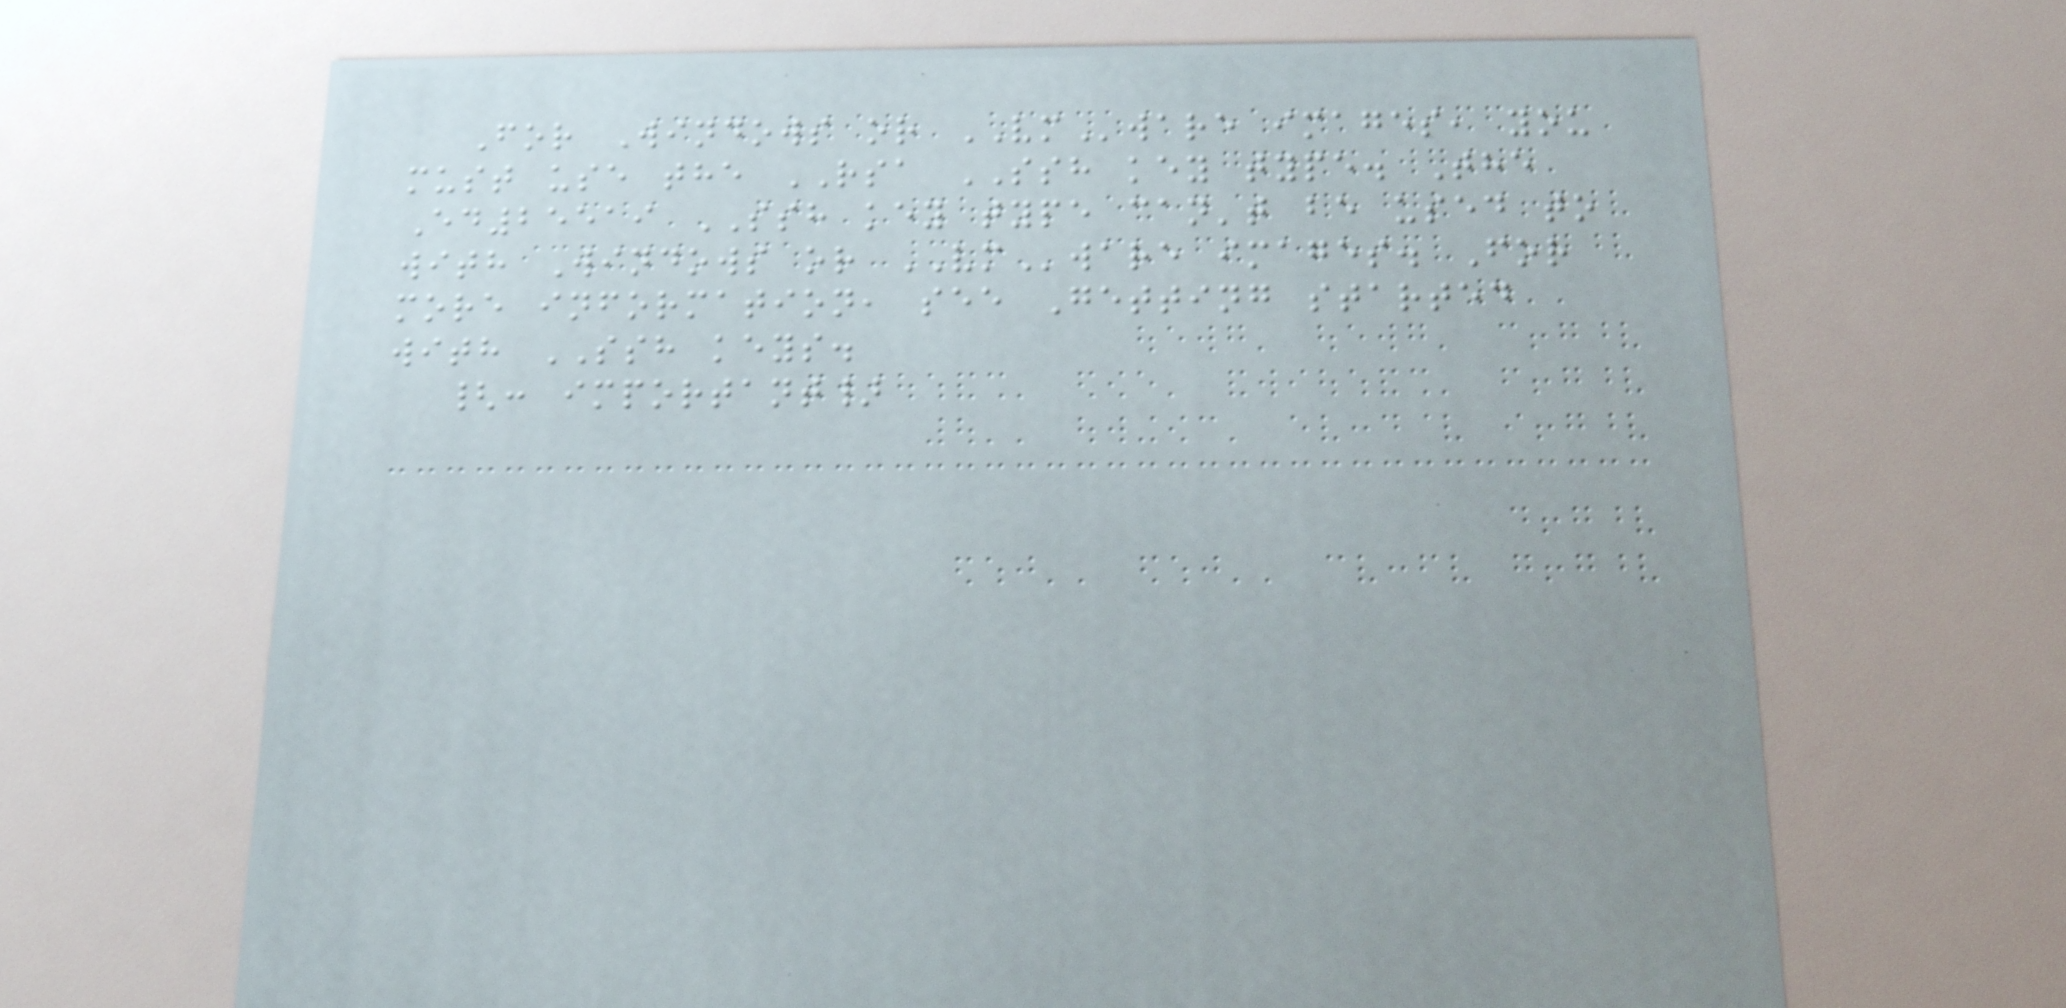For Windows or VMware images, you
must use the RSA SSH key type. The
Ed25519 SSH key type can't be used to
with Windows or VMware images. For
more information, see Getting started
with SSH keys.
{: important}
